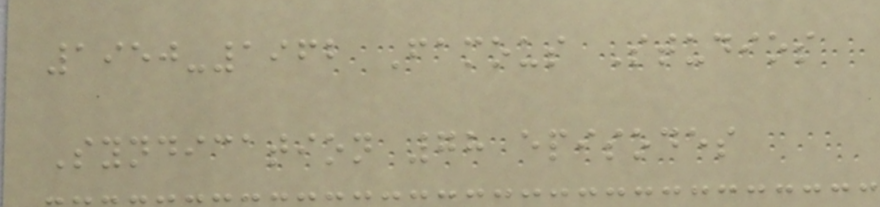1950-1962 Famous Studios
Syndication 78 episodes
